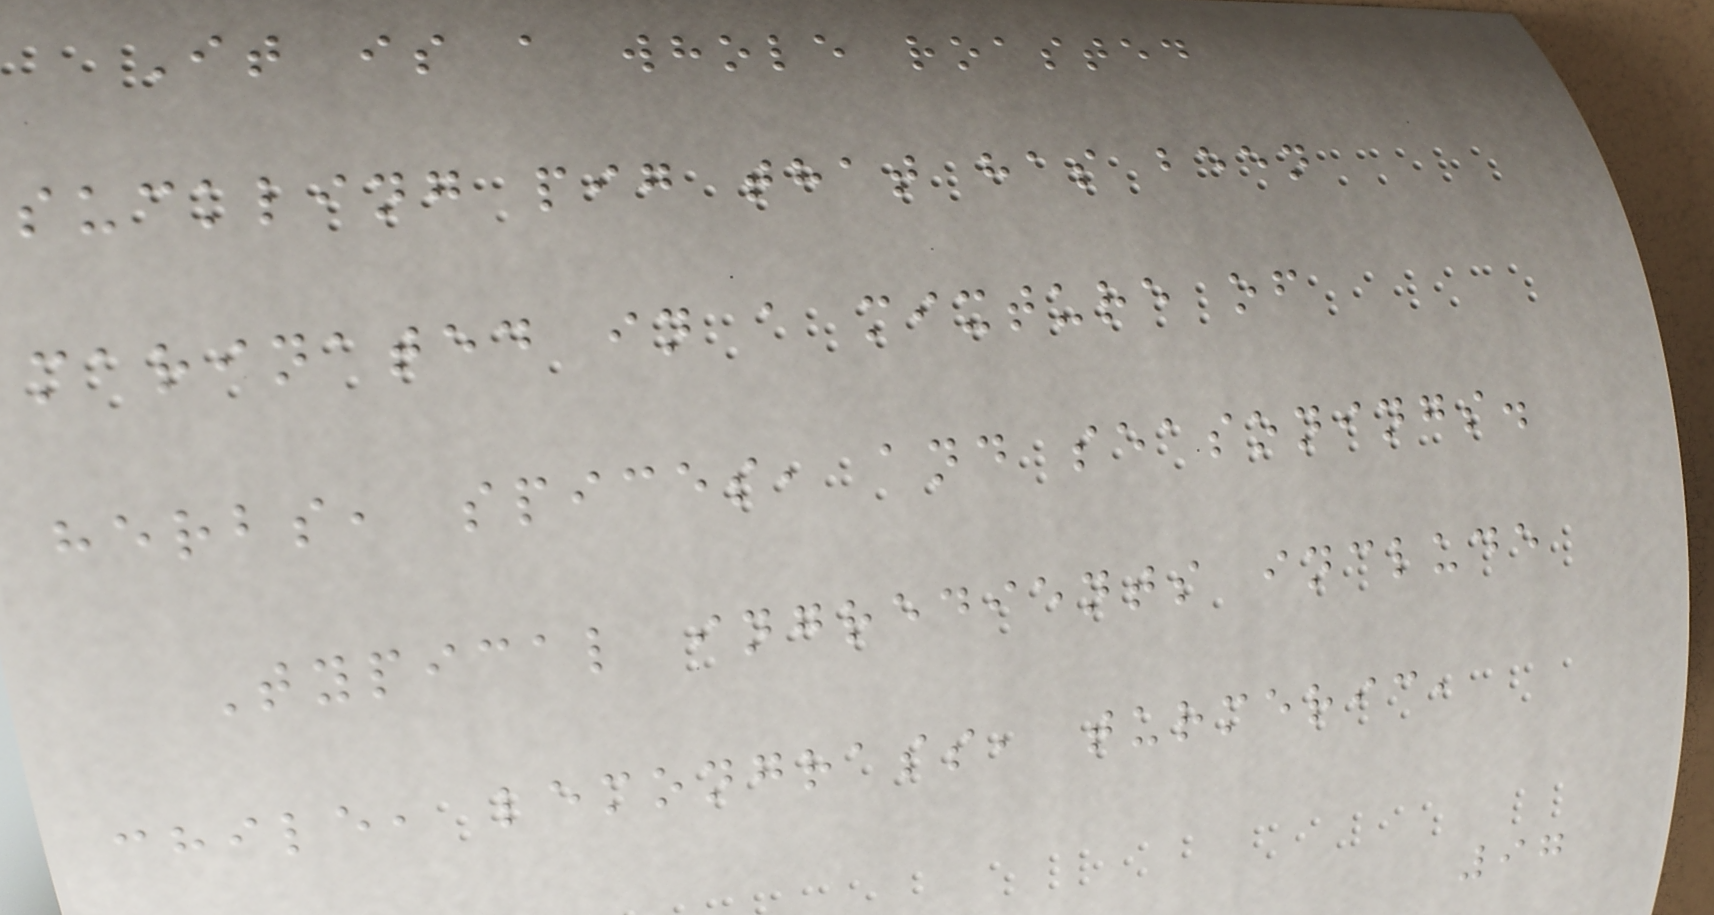It is a whole roasted
suckling pig that has been
marinated in a mixture of
herbs, spices, and seasonings.
Typical ingredients include
chile, lemongrass, turmeric,
97
